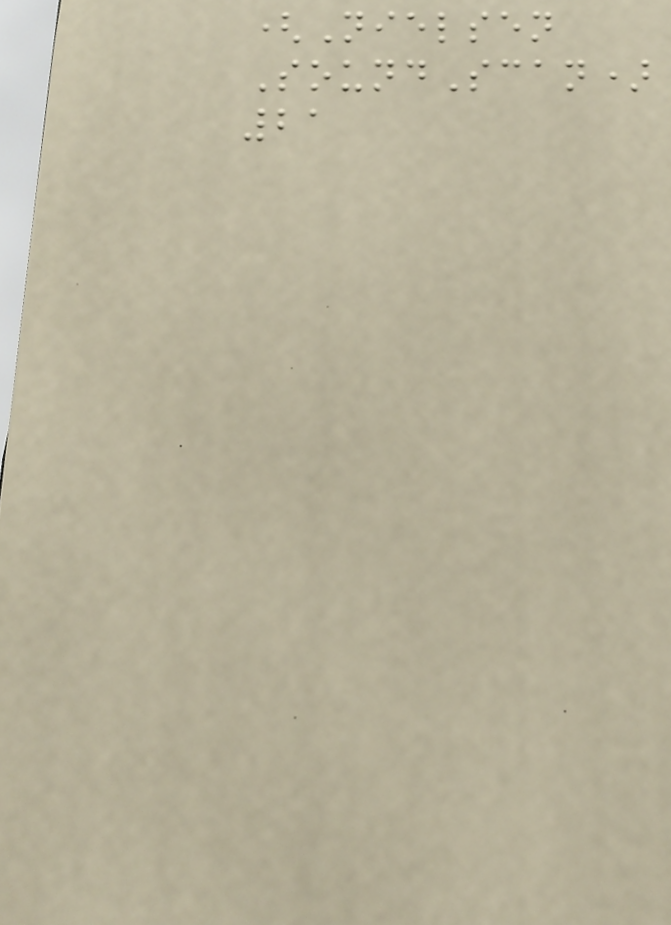(Nielsen
SoundScan)
21
